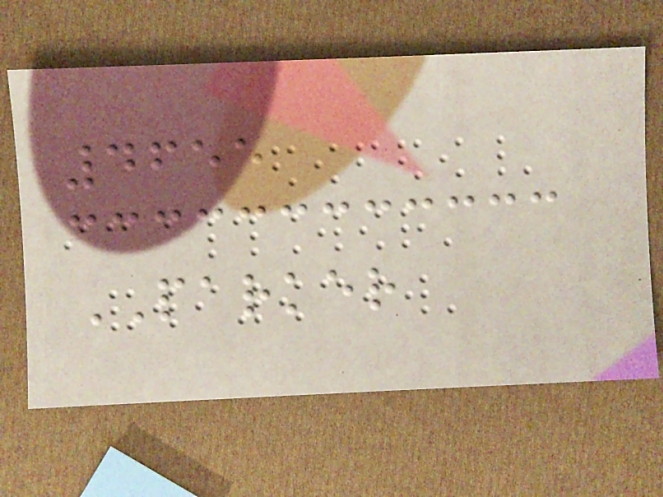4655
PARKER
